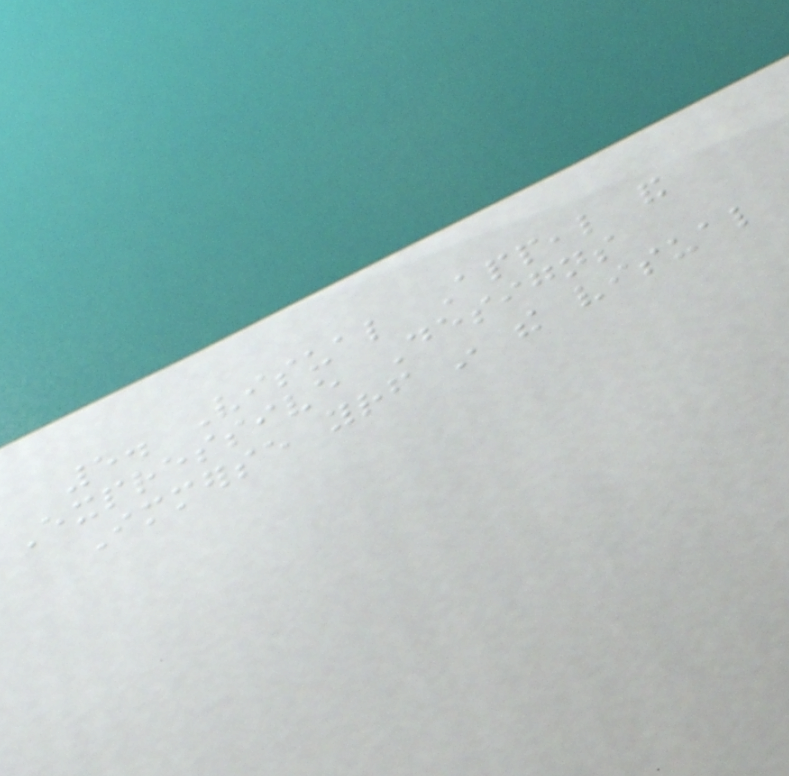5. Visual Appeal and
Expressive Designs
Immerse yourself in the visual
